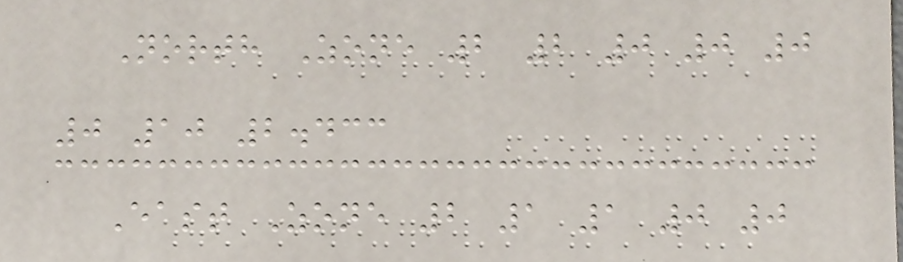North Zone 2 2 0 0 0
0 10 2.433
East Zone 2 1 1 0 0
